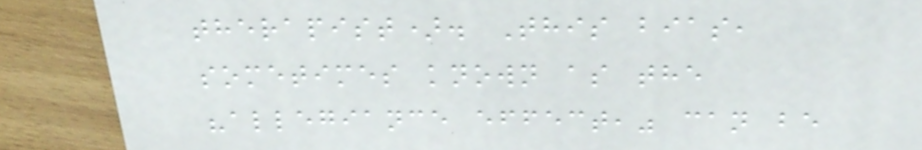therapist). This bias,
sometimes known as the
"allegiance effect," can be
